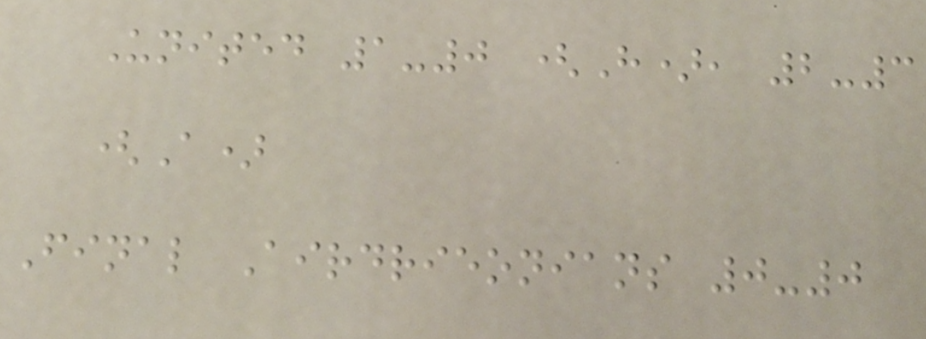United 1-0 (H), 2-3
(A)
Final Airdrieonians 0-0
